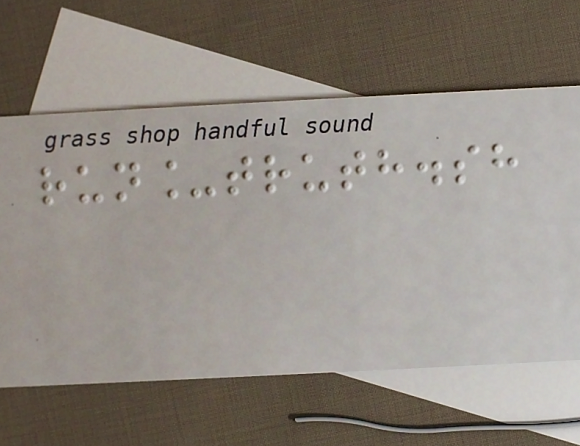run_truth.sh
